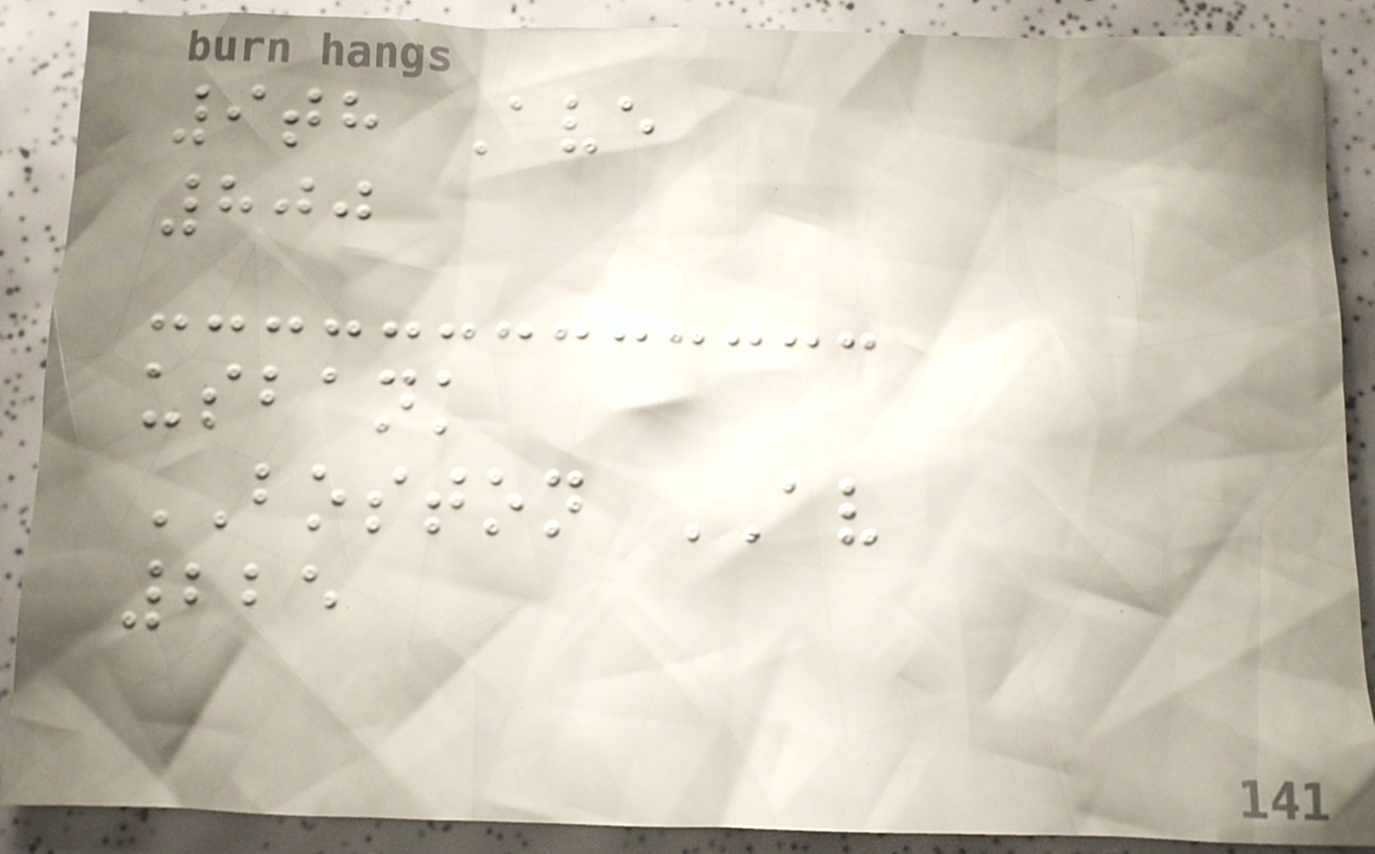9th Ave
800
usbank
BOSTON AV
225
